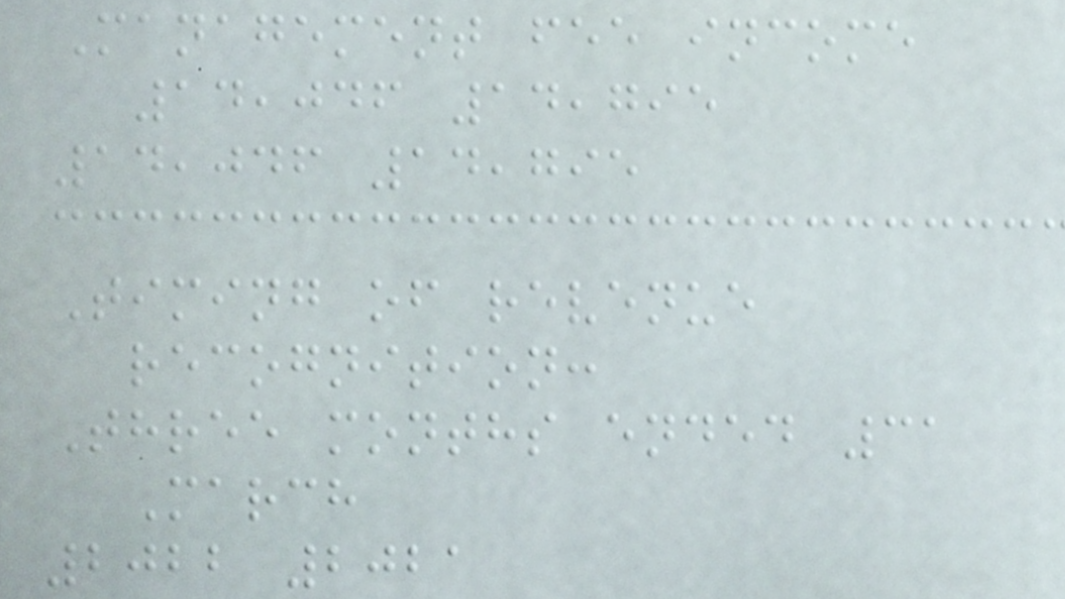Management fee income
14,046 14,795
14,046 14,795
Timing of revenue
recognition:
Three months ended 31
March
2022 2021
